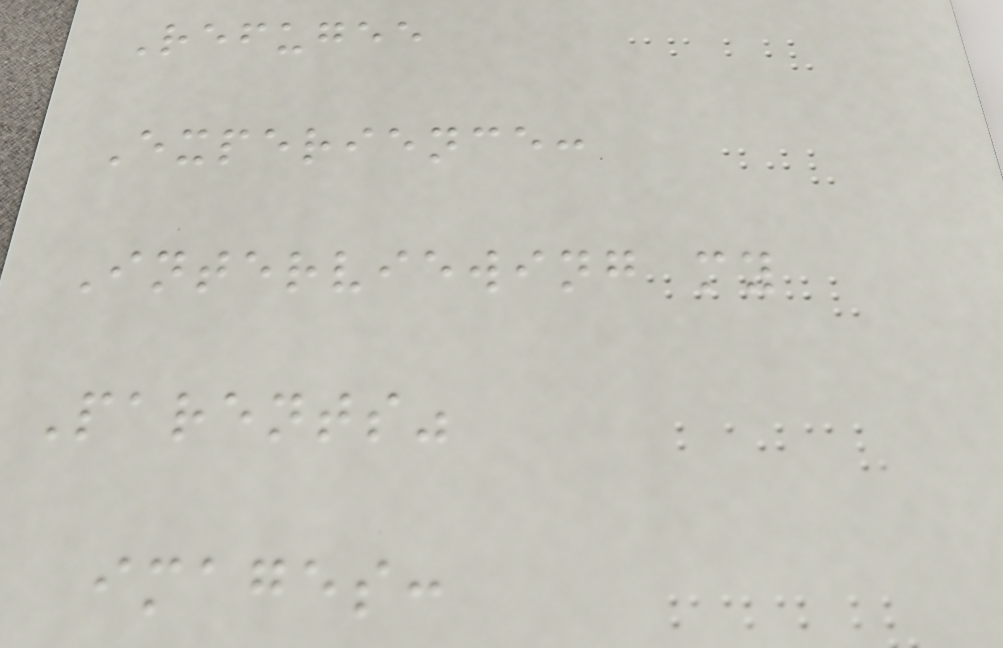Refugee
Experience:
Interviewing my
Parents"
images:
